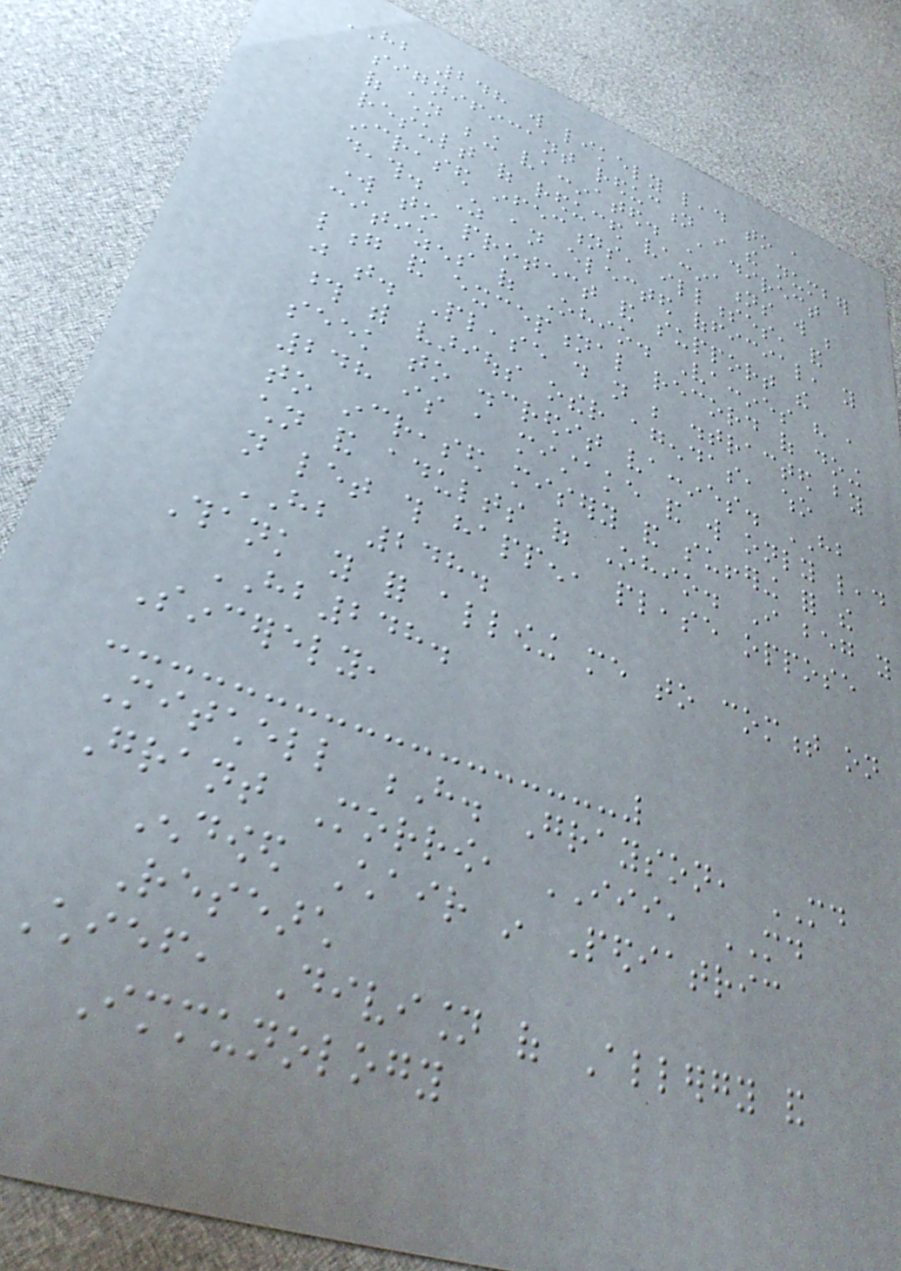HB 248 will likely lead to a
significant reduction in the number
of children being vaccinated. A direct
result of reduced vaccinations will be
increased infections, illnesses, and
death. As an elected official, you
work to protect and support the
citizens of Ohio. Vaccines have a
long and exceptional record of doing
just that. Please do not be distracted by
those with various other agendas, who
seek to discredit vaccines. HB
248 is a mistake and will only lead
to increased misery and suffering for the
children and adults of Ohio. I beg you
not let this happen, please oppose
HB 248.
Thank you for allowing me to comment on
HB248.
Sincerely,
Mitchell H. Grayson, MD
Grant Morrow, III, MD
Endowed Chair in Pediatric
Research
Chief, Division of Allergy and
Immunology
